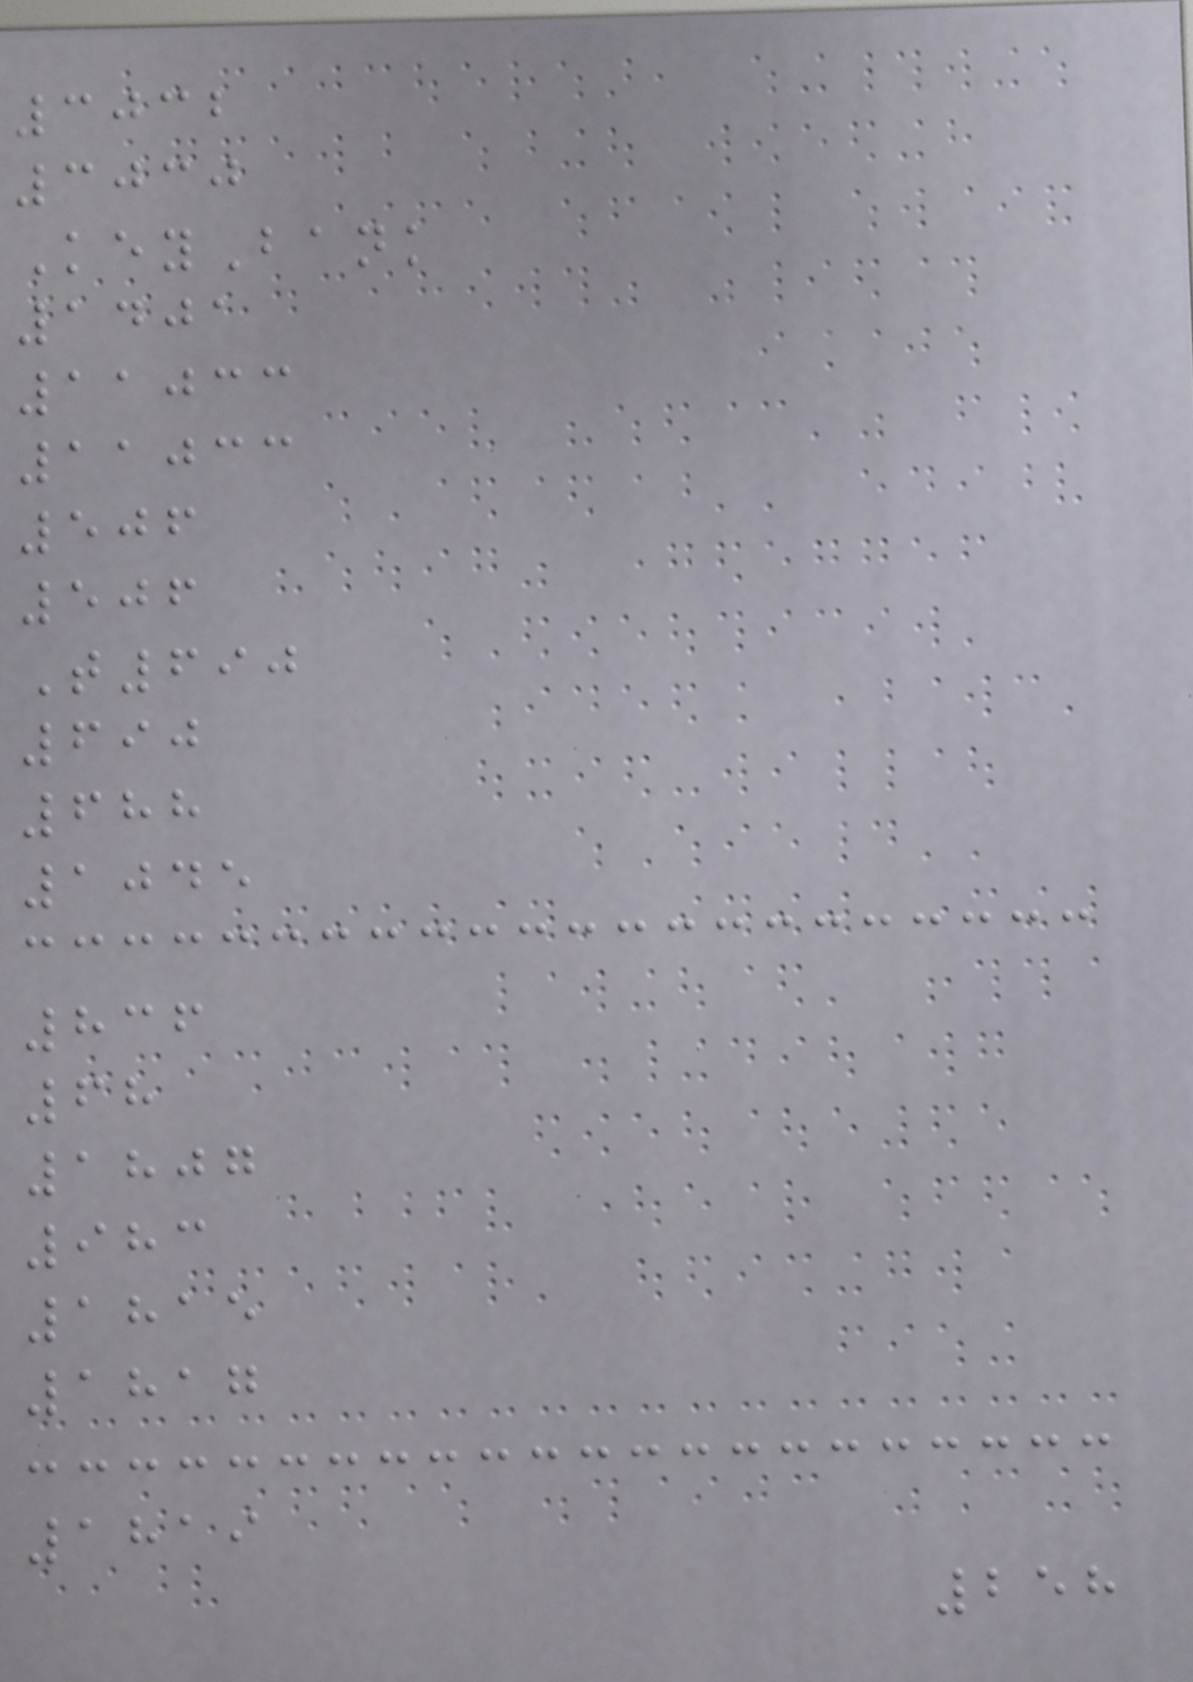3032
3030
KeyBank
1401
11033
11033
506
506
T690
690
688
1045
836
68
1807
983
1815
1817
1819
258
